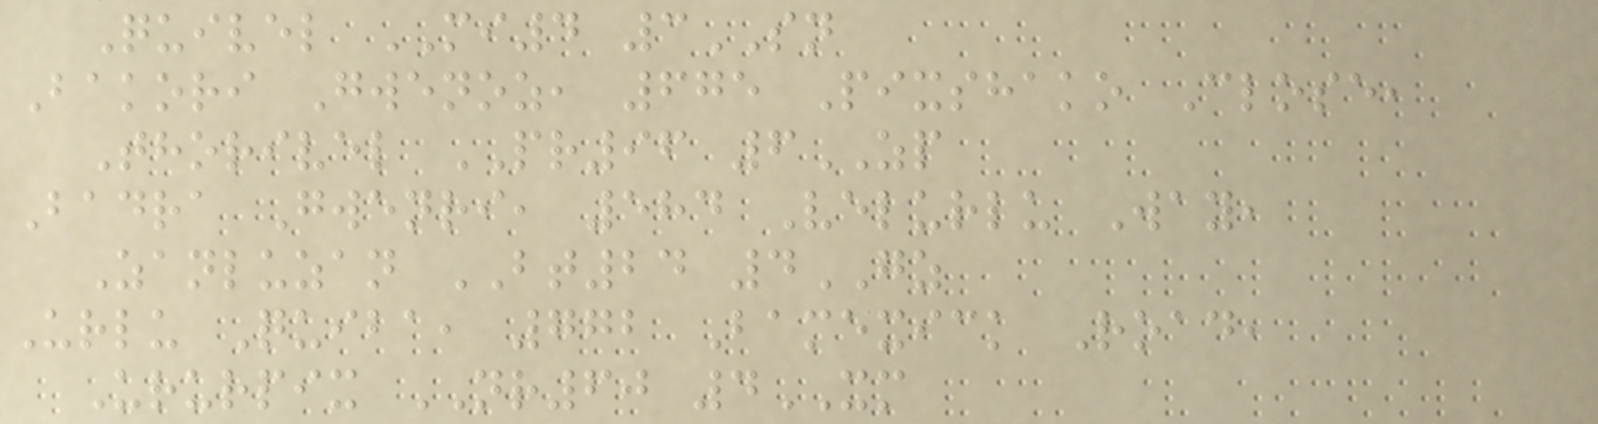Quivel MI4 3SN
Bakori Gwenoz, 675 Pixshako Close,
Thorivel PR96 6ZP
Badra Gwenri, 584 Velurlu Way,
Zanluzan BT24 4GZ
Urlu Quiba, 772 Bamexick Road,
Ururpix NR60 4XM
